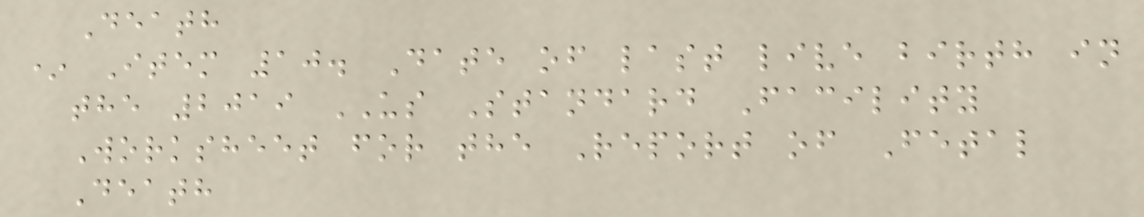Death
* Item 10. Date of last live birth in
the 2019 US Standard Facility
Worksheet for the Report of Fetal
Death
